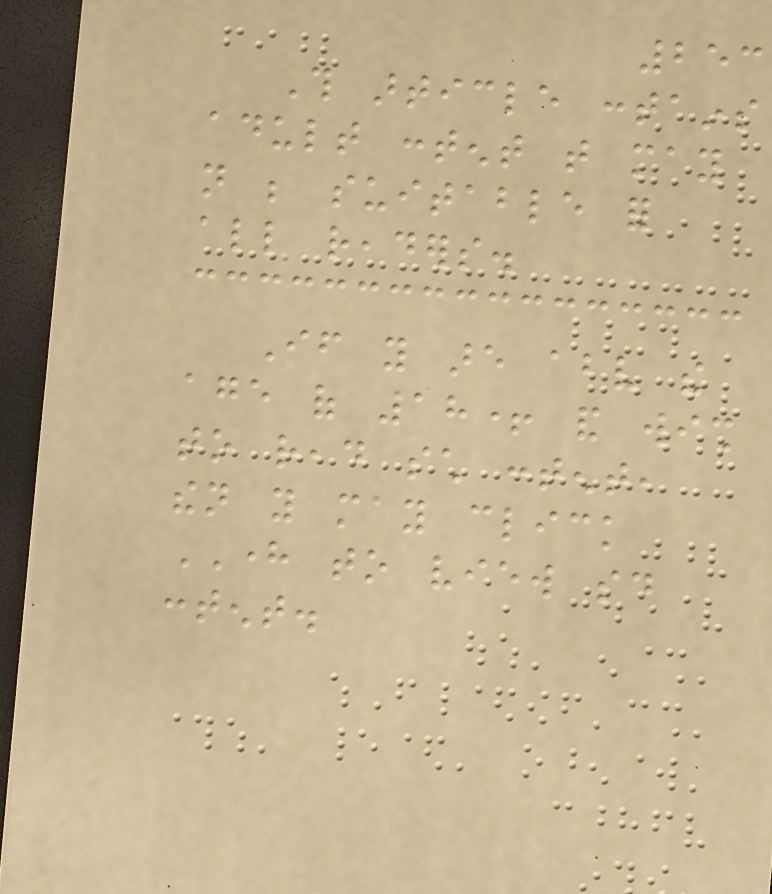253
This article contains
adult content that may
not be suitable for
all readers.
If you are above the
age of 18+ and wish
to read such content,
then you may click
HERE to view said
content.
